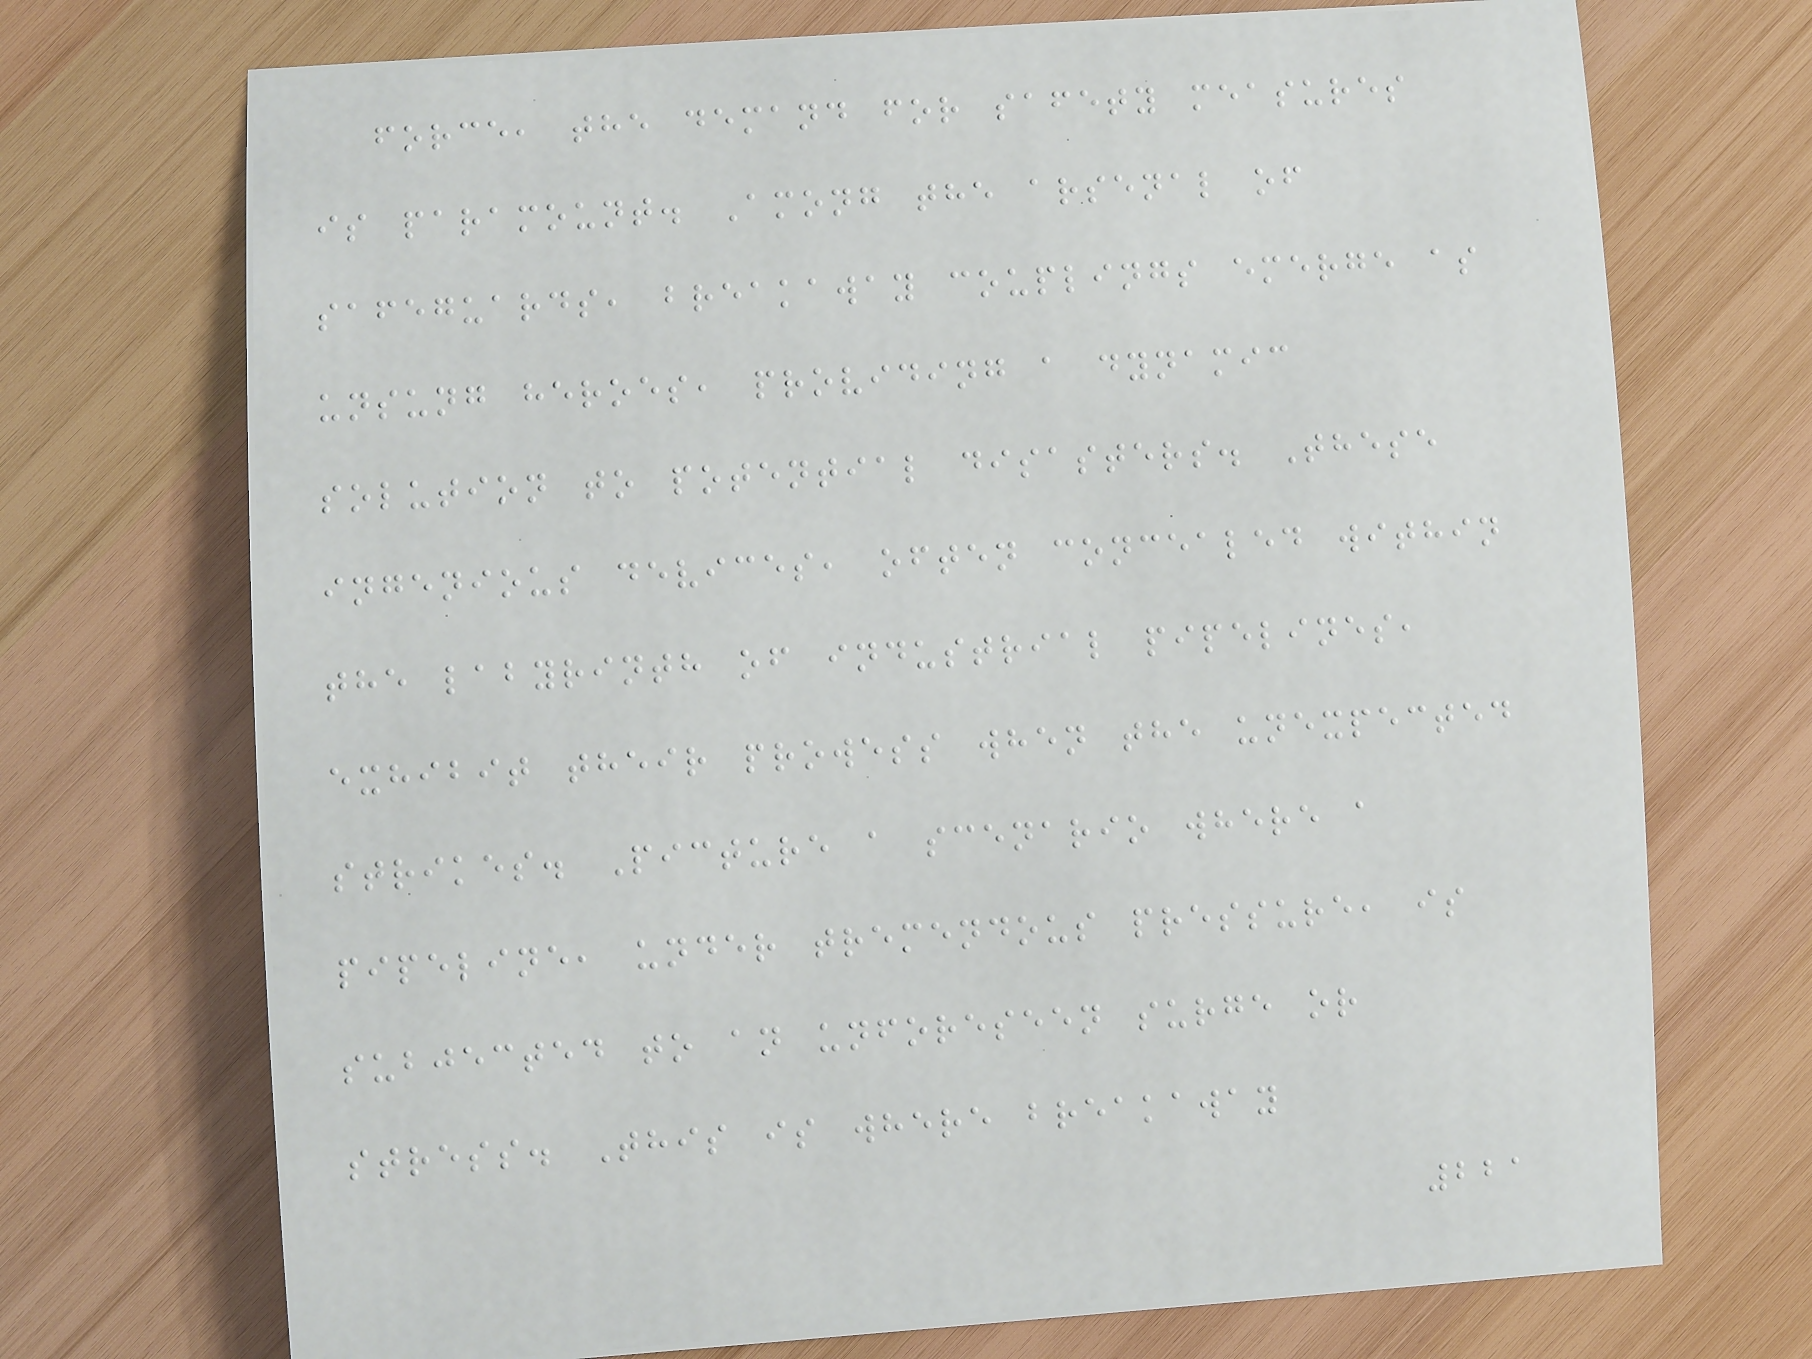force, the demand for safety measures
is paramount. Among the arsenal of
safeguards, breakaway couplings emerge as
unsung heroes, providing a dynamic
solution to potential disasters. These
ingenious devices, often concealed within
the labyrinth of industrial pipelines,
exhibit their prowess when the unexpected
strikes. Picture a scenario where a
pipeline, under tremendous pressure, is
subjected to an unforeseen surge or
stress. This is where breakaway
221
